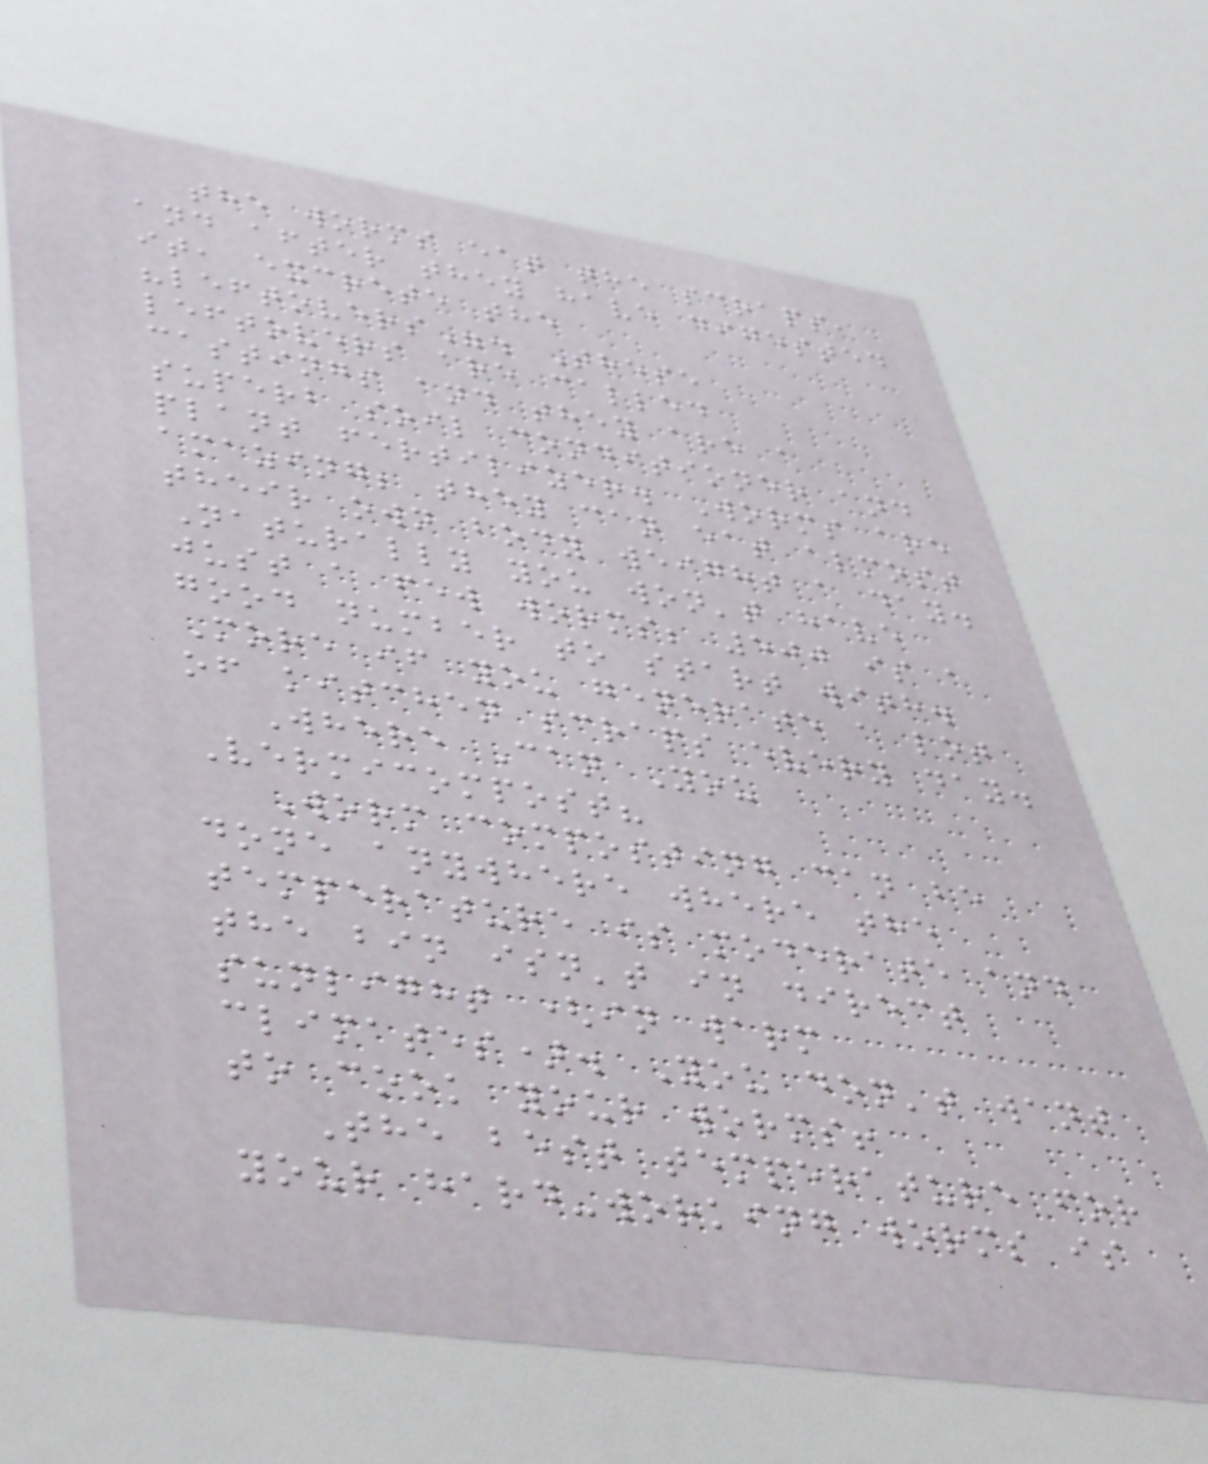the worms eat the scraps,
and after they have digested
it, excrete the
"leftovers". These
leftovers are called
castings and they are a
superb soil conditioner and
plant fertilizer. Worms are
amazing; they can eat almost
their own body weight a day.
Naturally you won't have
just a few worms; 500 is a
good number to start with.
More if you generate a lot
of kitchen scraps every day.
Where Can You
Vermicompost?
Worm composting can be
done anywhere where the
temperature is moderate and
the bin isn't in direct
sunlight (in warm
climates). You don't want
to cook your worms!
The best temperature for
your hard-working worms is
